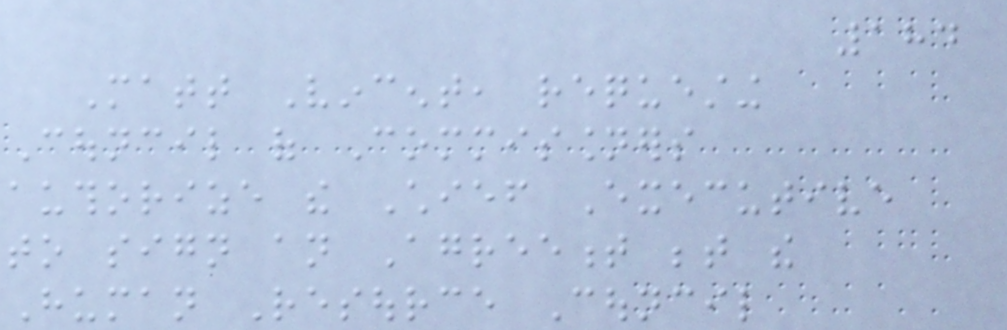184
Matt Vincent, requesting
Council of Commissioners
authorize the Chief Executive
to sign an Agreement between the
Human Resource Council
